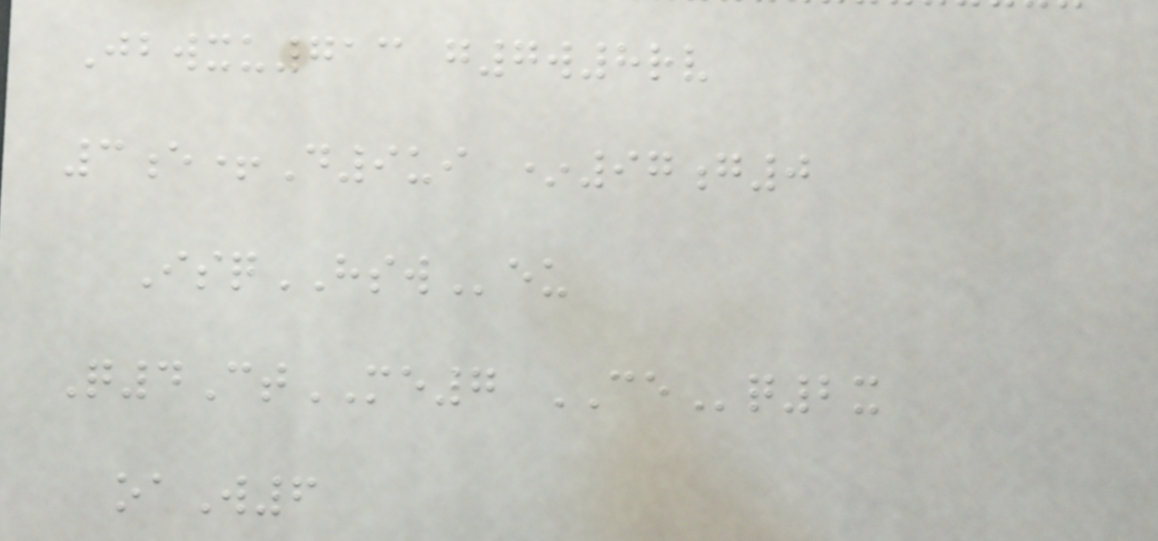Jbwxu713 g7w8rv
3e+D9ui *97g0
IsqHSWeu
Q4CtME7 CEq2x
oaW6
